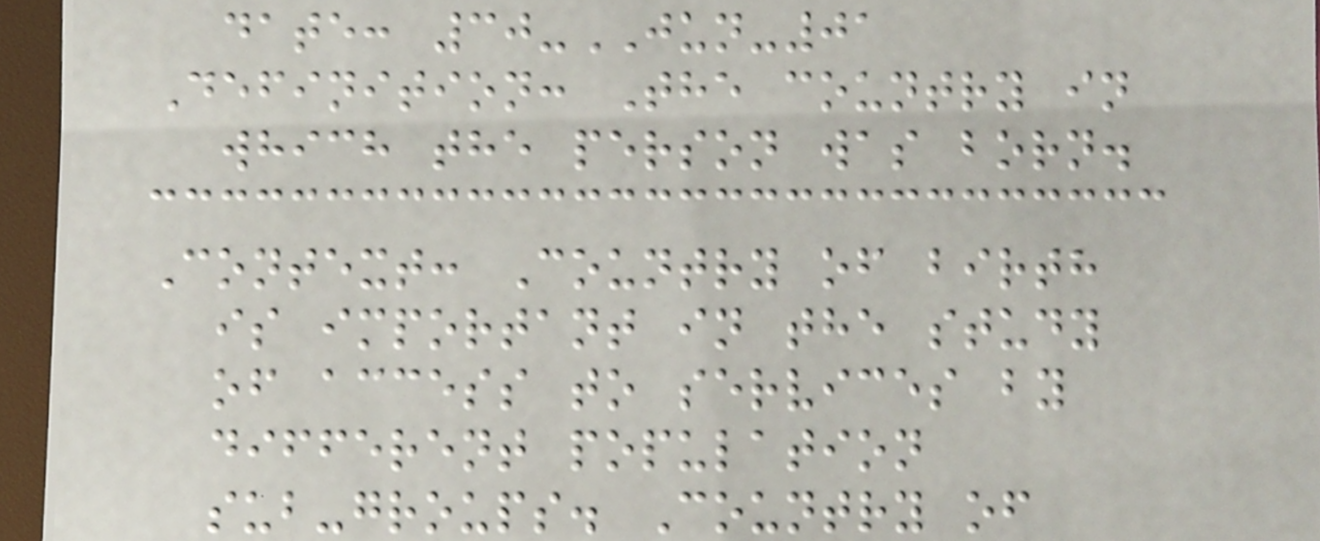date: 30-JUN-01
Definition: The country in
which the person was born.
Context: Country of birth
is important in the study
of access to services by
different population
sub-groups. Country of
